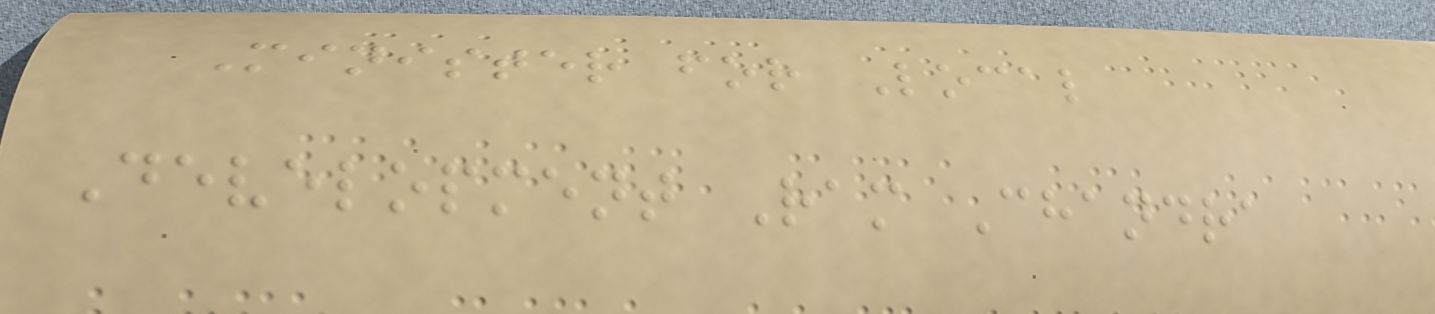Minister for Local
Development Ram Chandra
